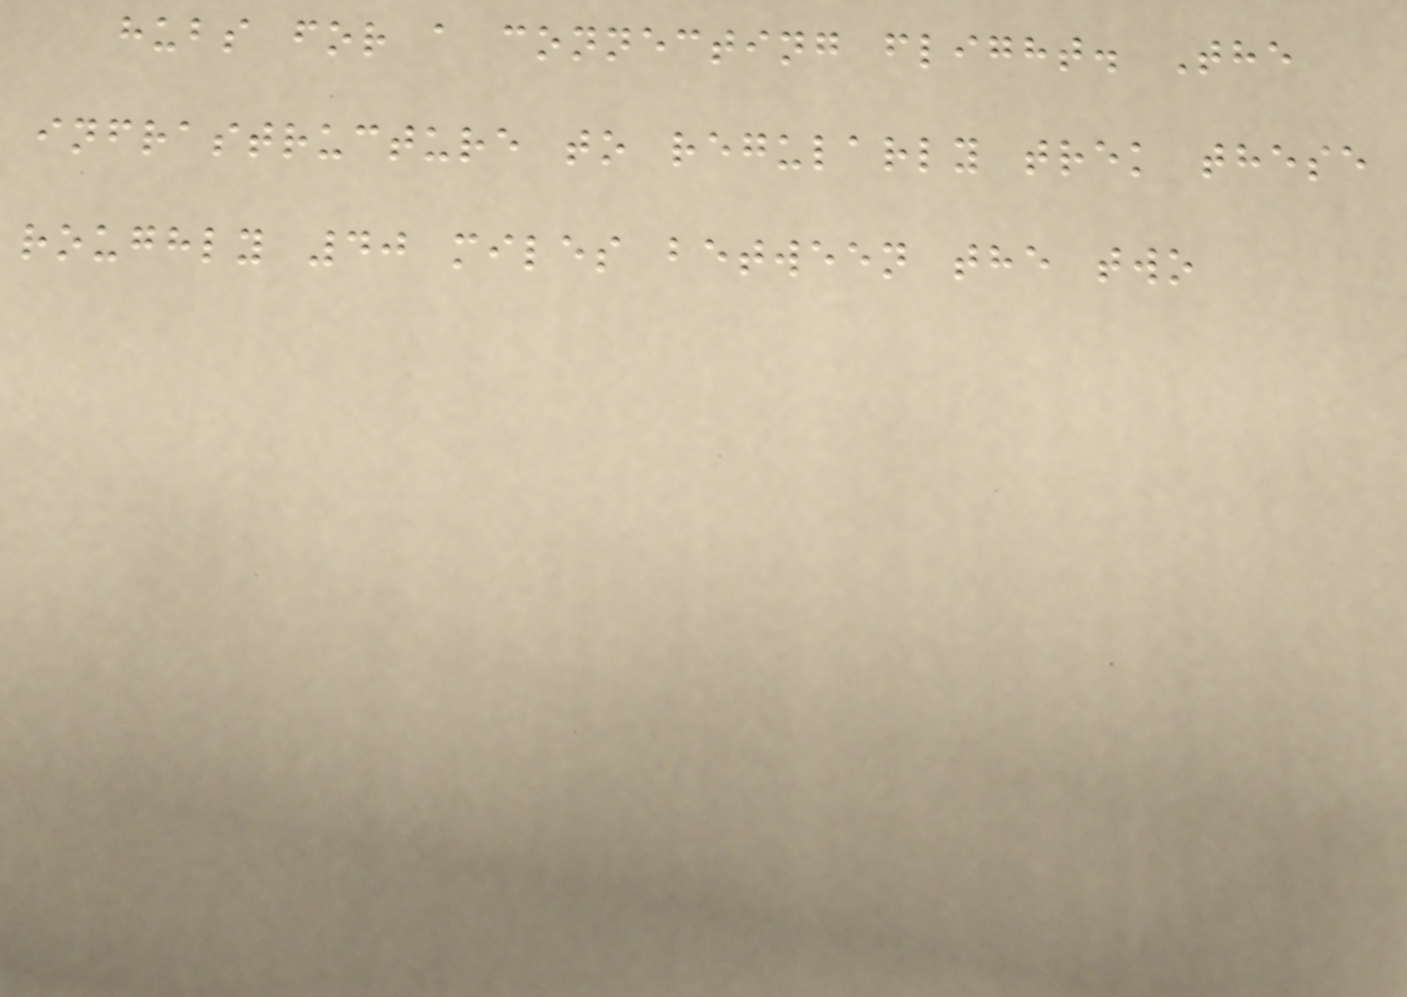hubs for a connecting flight. The
infrastructure to regularly trek these
roughly 40 miles between the two
